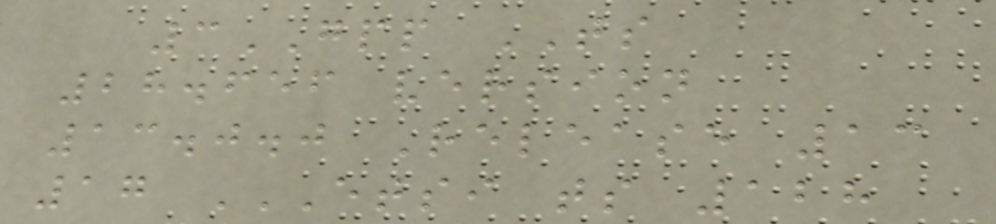3GPP TS
28.656 version
13.0.0 Release 13
17 ETSI TS 128
